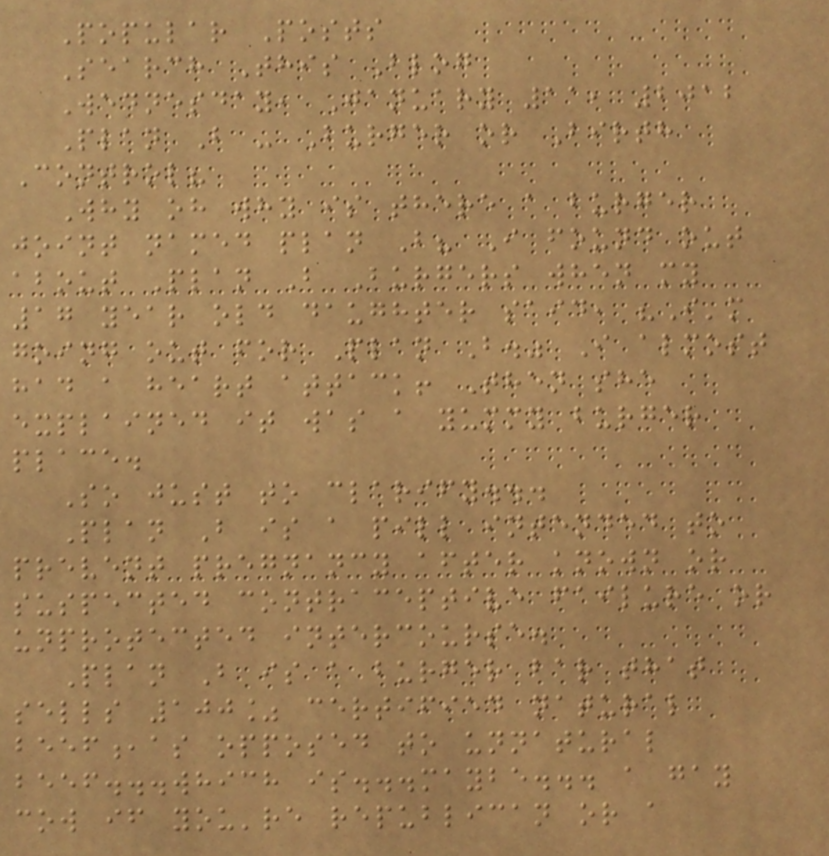Popular Posts
Search This Blog
Wednesday, January 11, 2012
Plan B - Burger or Birth
Control?
Why oh why is there a burger
joint named plan B? I found out
about Plan B Burgers when my
17 year old daughter said, "I'm
going out for Plan B." I almost
had a heart attack! Then she
explained it was a yummy burger
place.
So just to clarify...
Plan B is a pill intended to
prevent pregnancy after known or
suspected contraceptive failure or
unprotected intercourse.
Plan B is a burger bar that
sells 100% certified natural
beef,as opposed to unnatural
beef...which is...maybe... a gay
cow if you're republican or a
